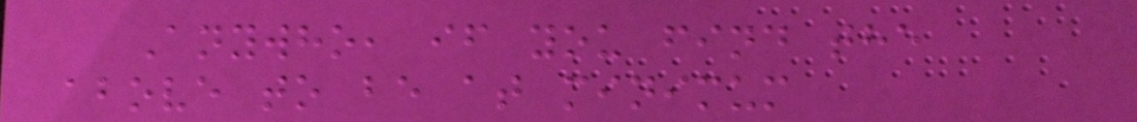Anywho, if you find the
above to be at minimum
